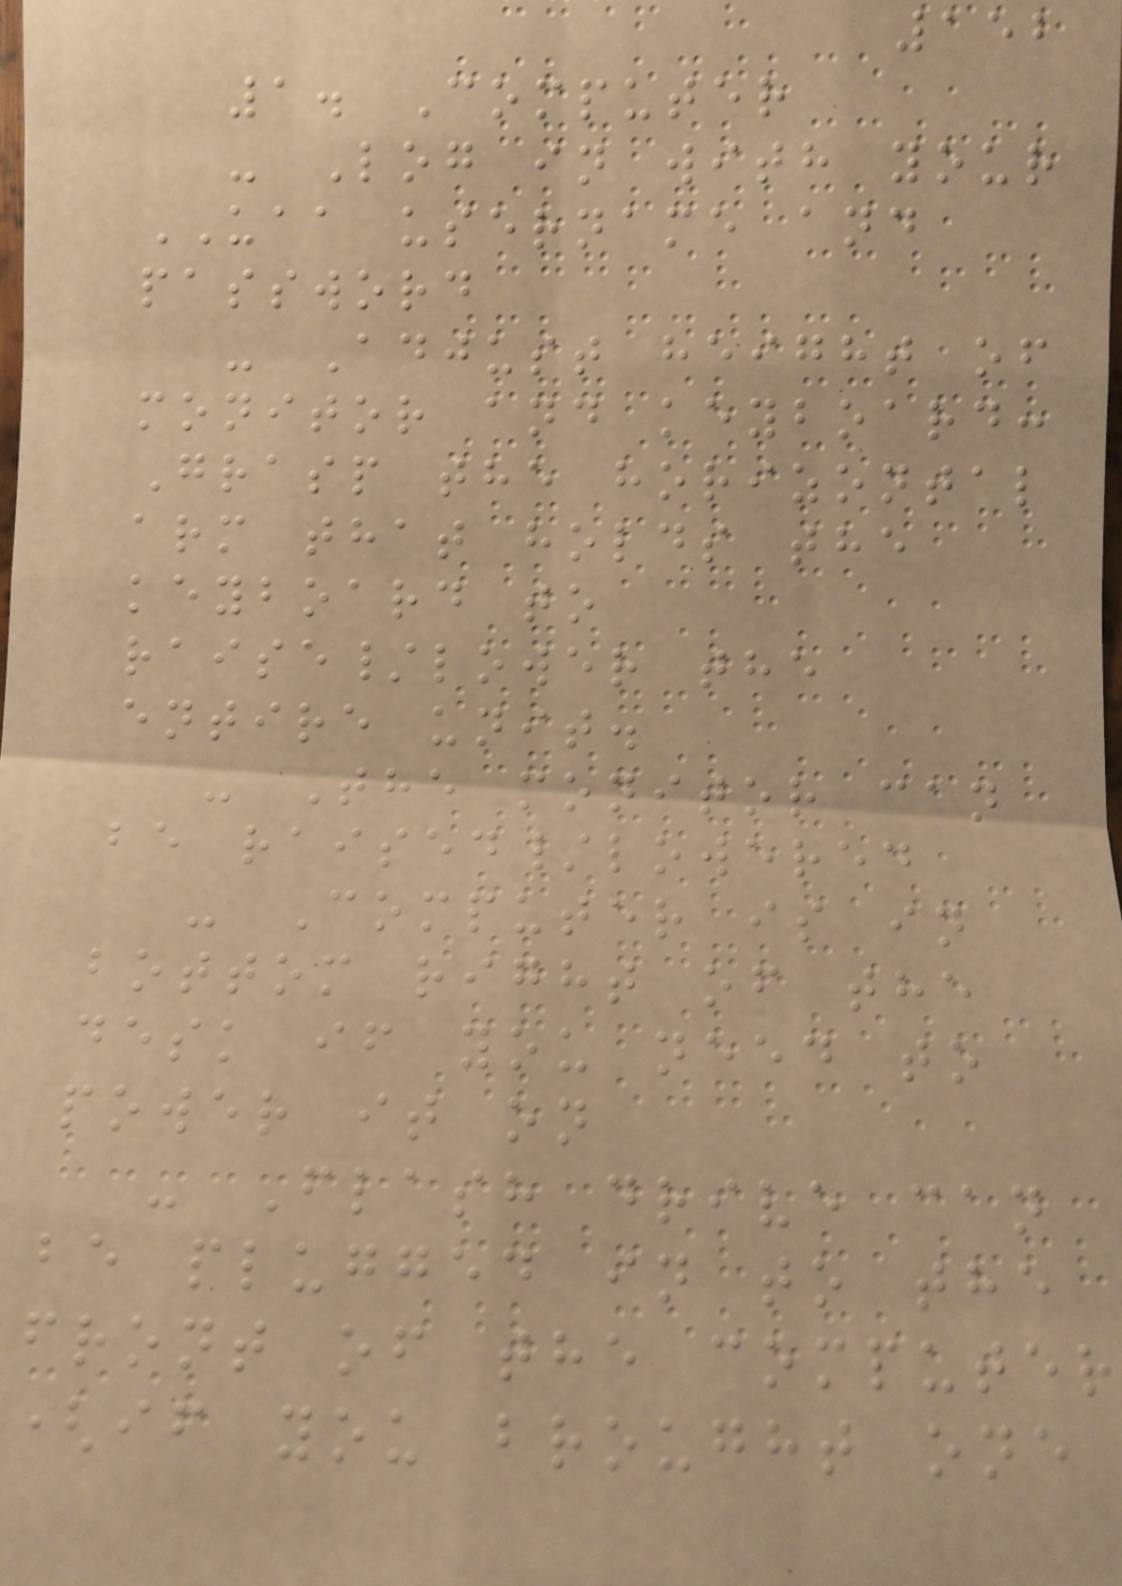152
1. Computer
- Log in with your
UAA username and
password
- Adjust height of
monitor and keyboard:
Grasp the horizontal
arm that holds the
keyboard to
raise/lower the
entire unit.
- The monitor can
be raised/lowered
- Computer is in
bottom right of the
desk if you need to
power it on
- Flash drive can
be plugged in to the
front of the computer
(if you brought one
